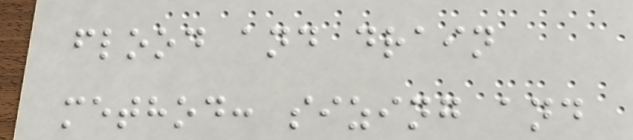flood and drain
method: sizing and
